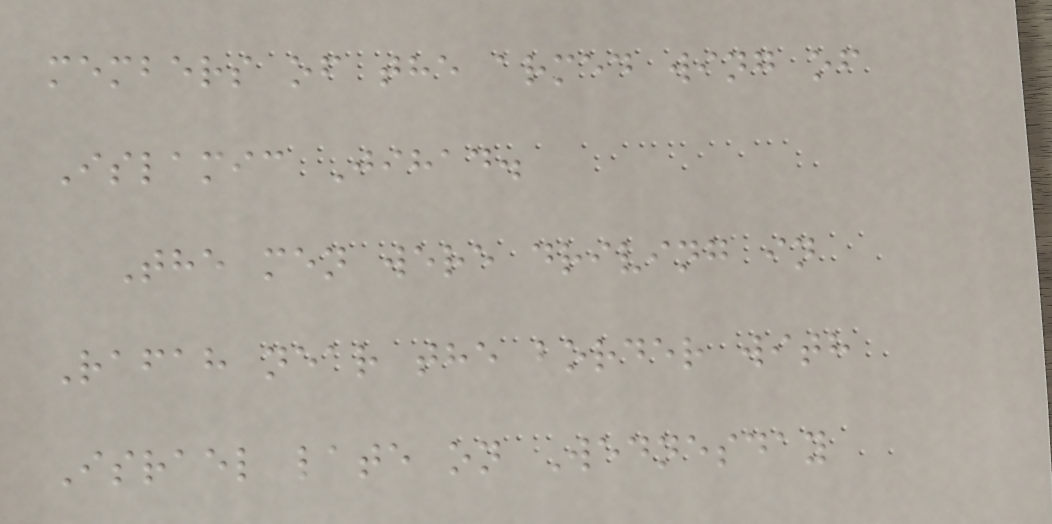members of the armed wing of
Islamic Jihad.
The men were driving in
Rafah near the border with
Israel late on Wednesday
